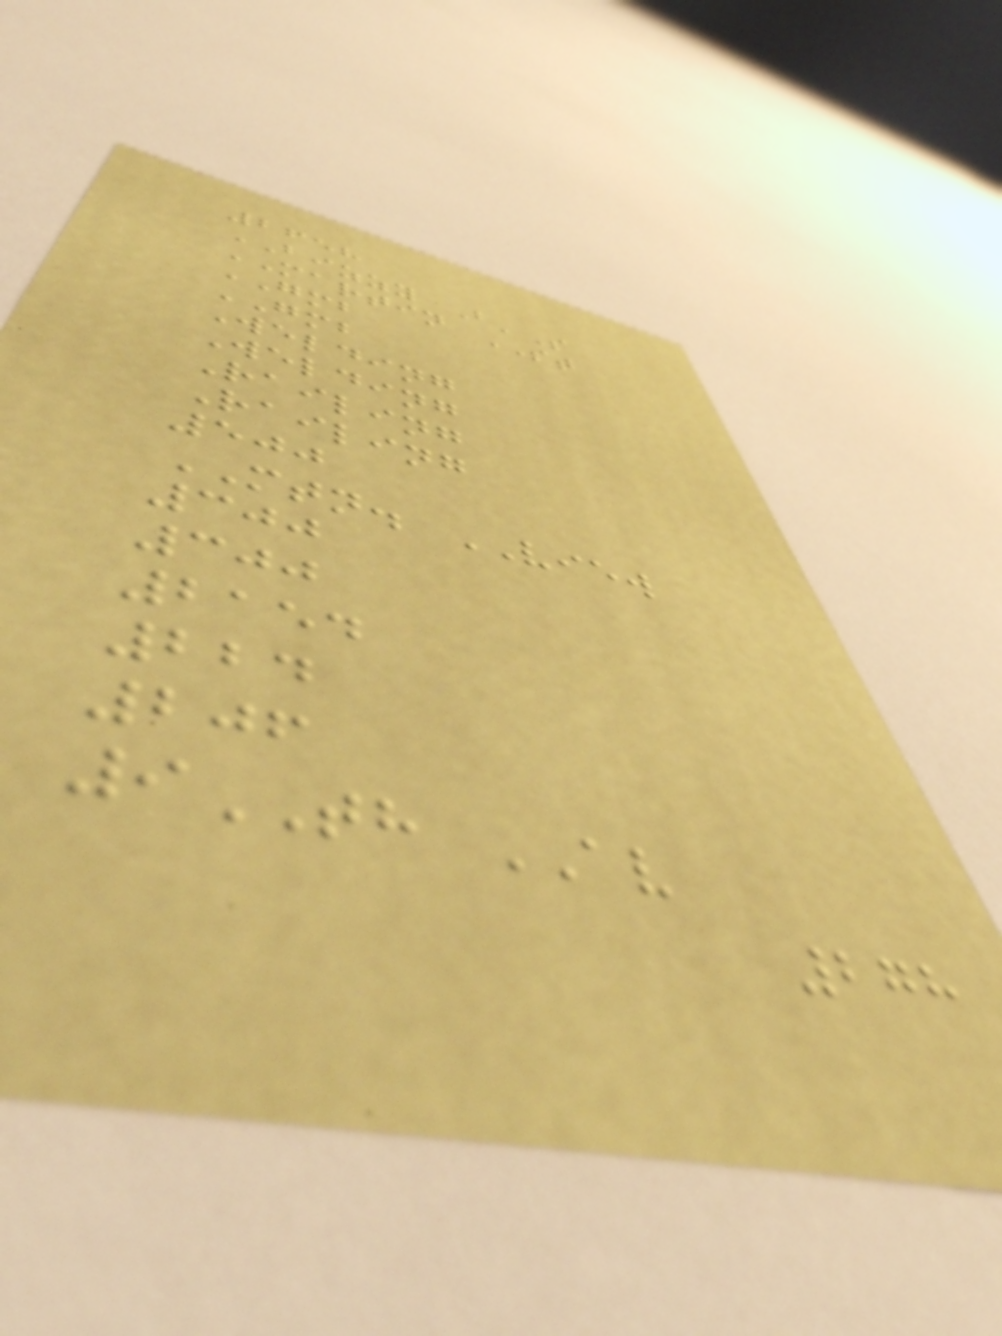2658
BIZZY B'S
MARTIN ST
GMB
GMB
Welding
Welding
Railing
Railing
500
MTN. VIEW
300
300
2154
224
206
9TH AV
278
